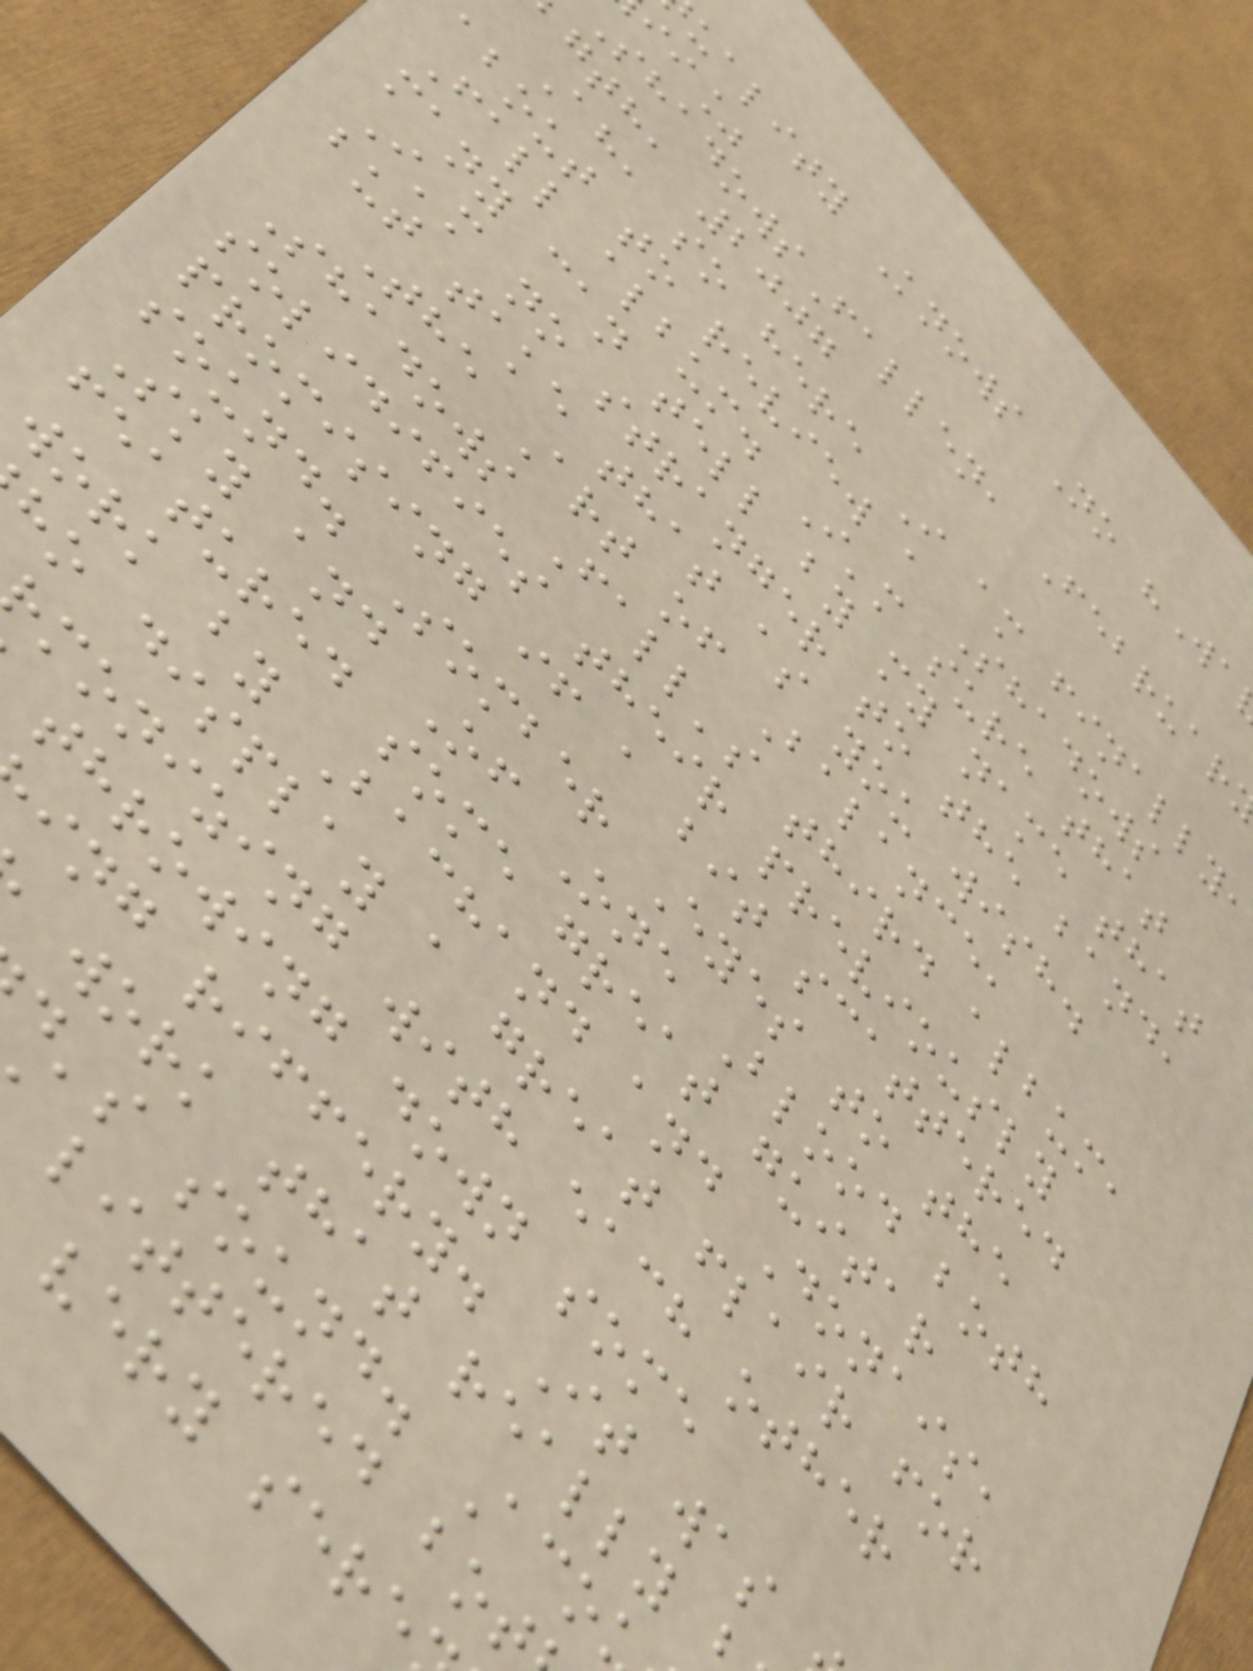uality Knows No "Wa
ii%
ShadowsFallen, Februar
gth, 2007
Ah, so here I am finally
about to review a Shadows
Fall album. I'm sure that
many can tell by my name that
I'm no stranger to the band,
but take that as you wish.
The Art of Balance,
Shadows Fall's third album,
solidifies their previously
promising if a bit scattered
sound. Somber Eyes to the
Sky and Of One Blood both
featured some great guitar
work by Bachand and Donais,
ho display a great flair for
monizing with each other
throwing down some
ing riffery. It was
work that really
d's sound. Aco
littered bot
very sere
